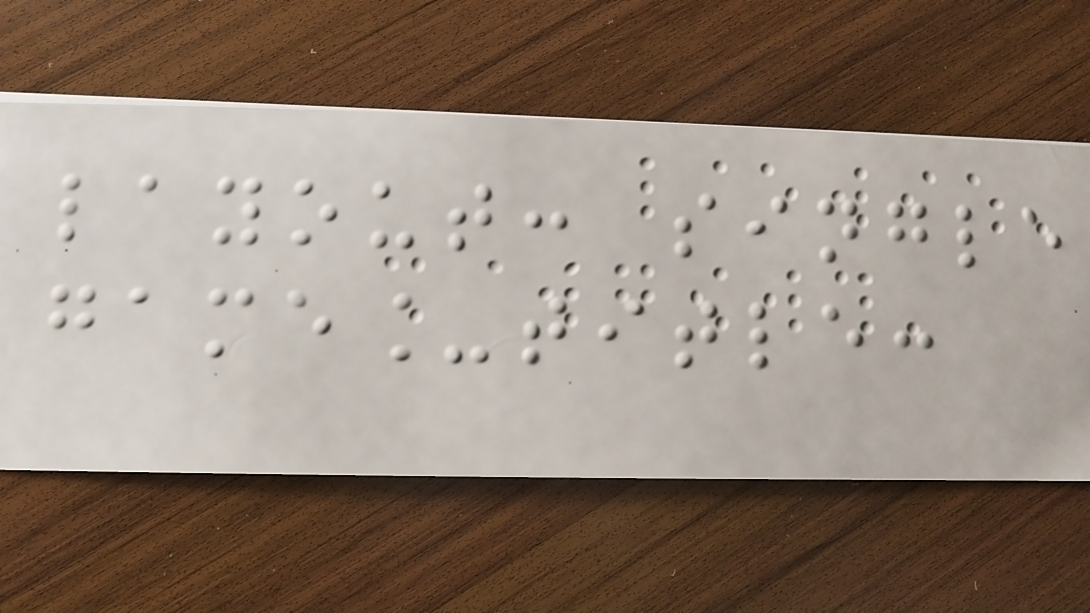layout: single
game_title:
